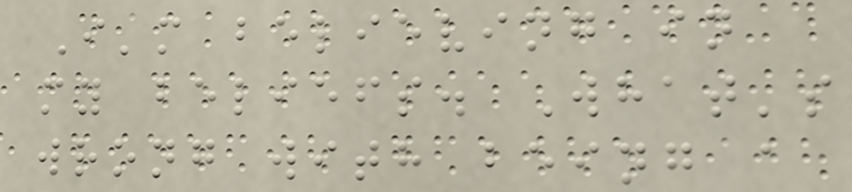I'm believing in
my beliefs. What's
wrong with being a
